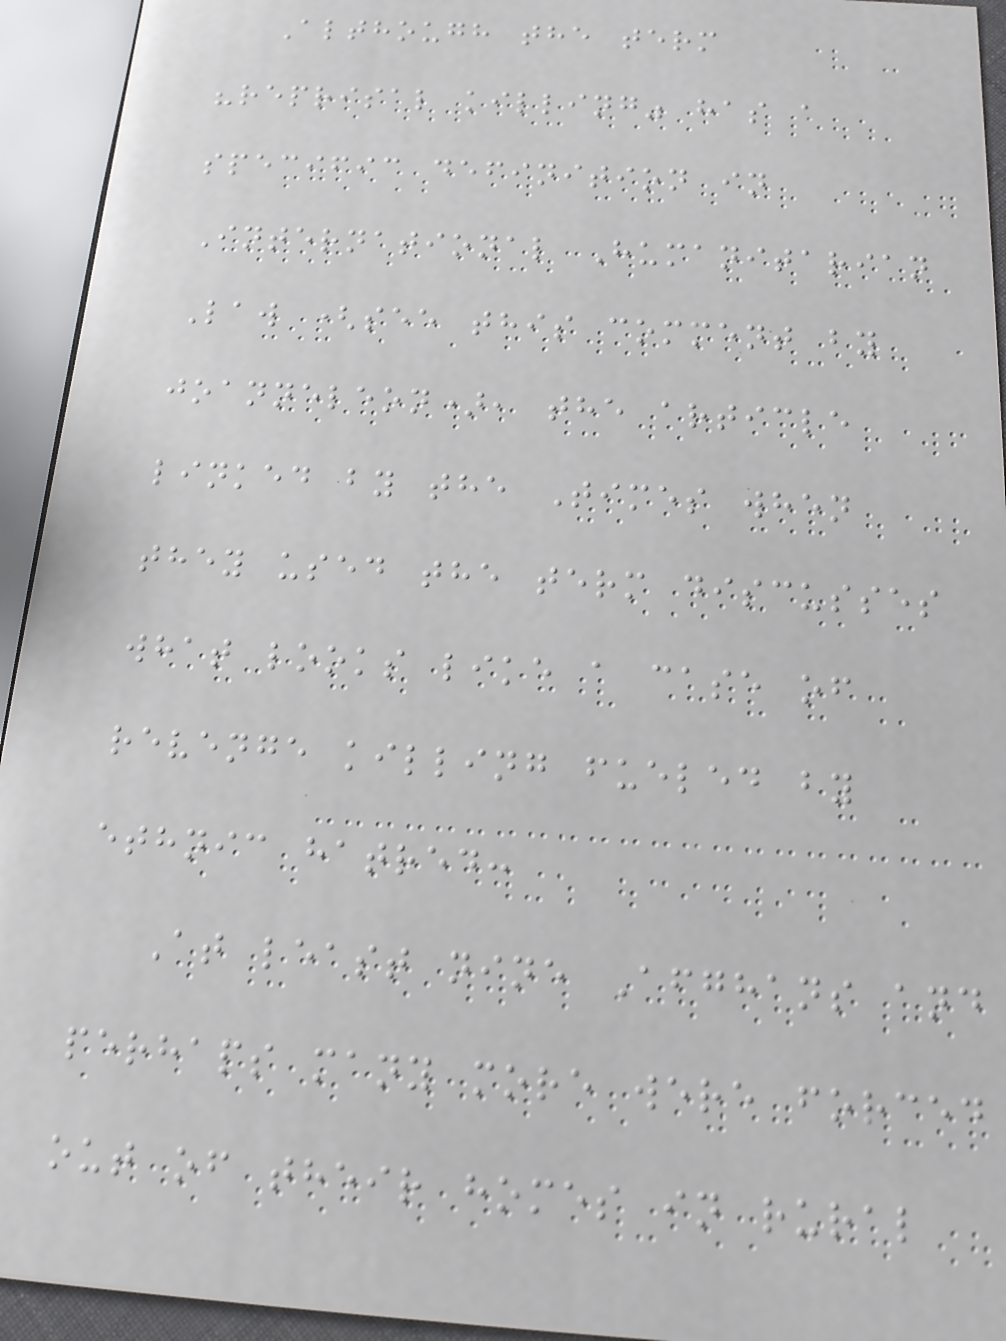Although the term
"reprisal killing" has a
specific definition in
International Humanitarian
Law (see this comment by
joanneleon), the article
linked by the Times when
they used the term discusses
what looks like a case of
revenge killing fueled by
ethnic hatred:
At least nine Afghans and
perhaps many more were forced
out of their homes in rural
